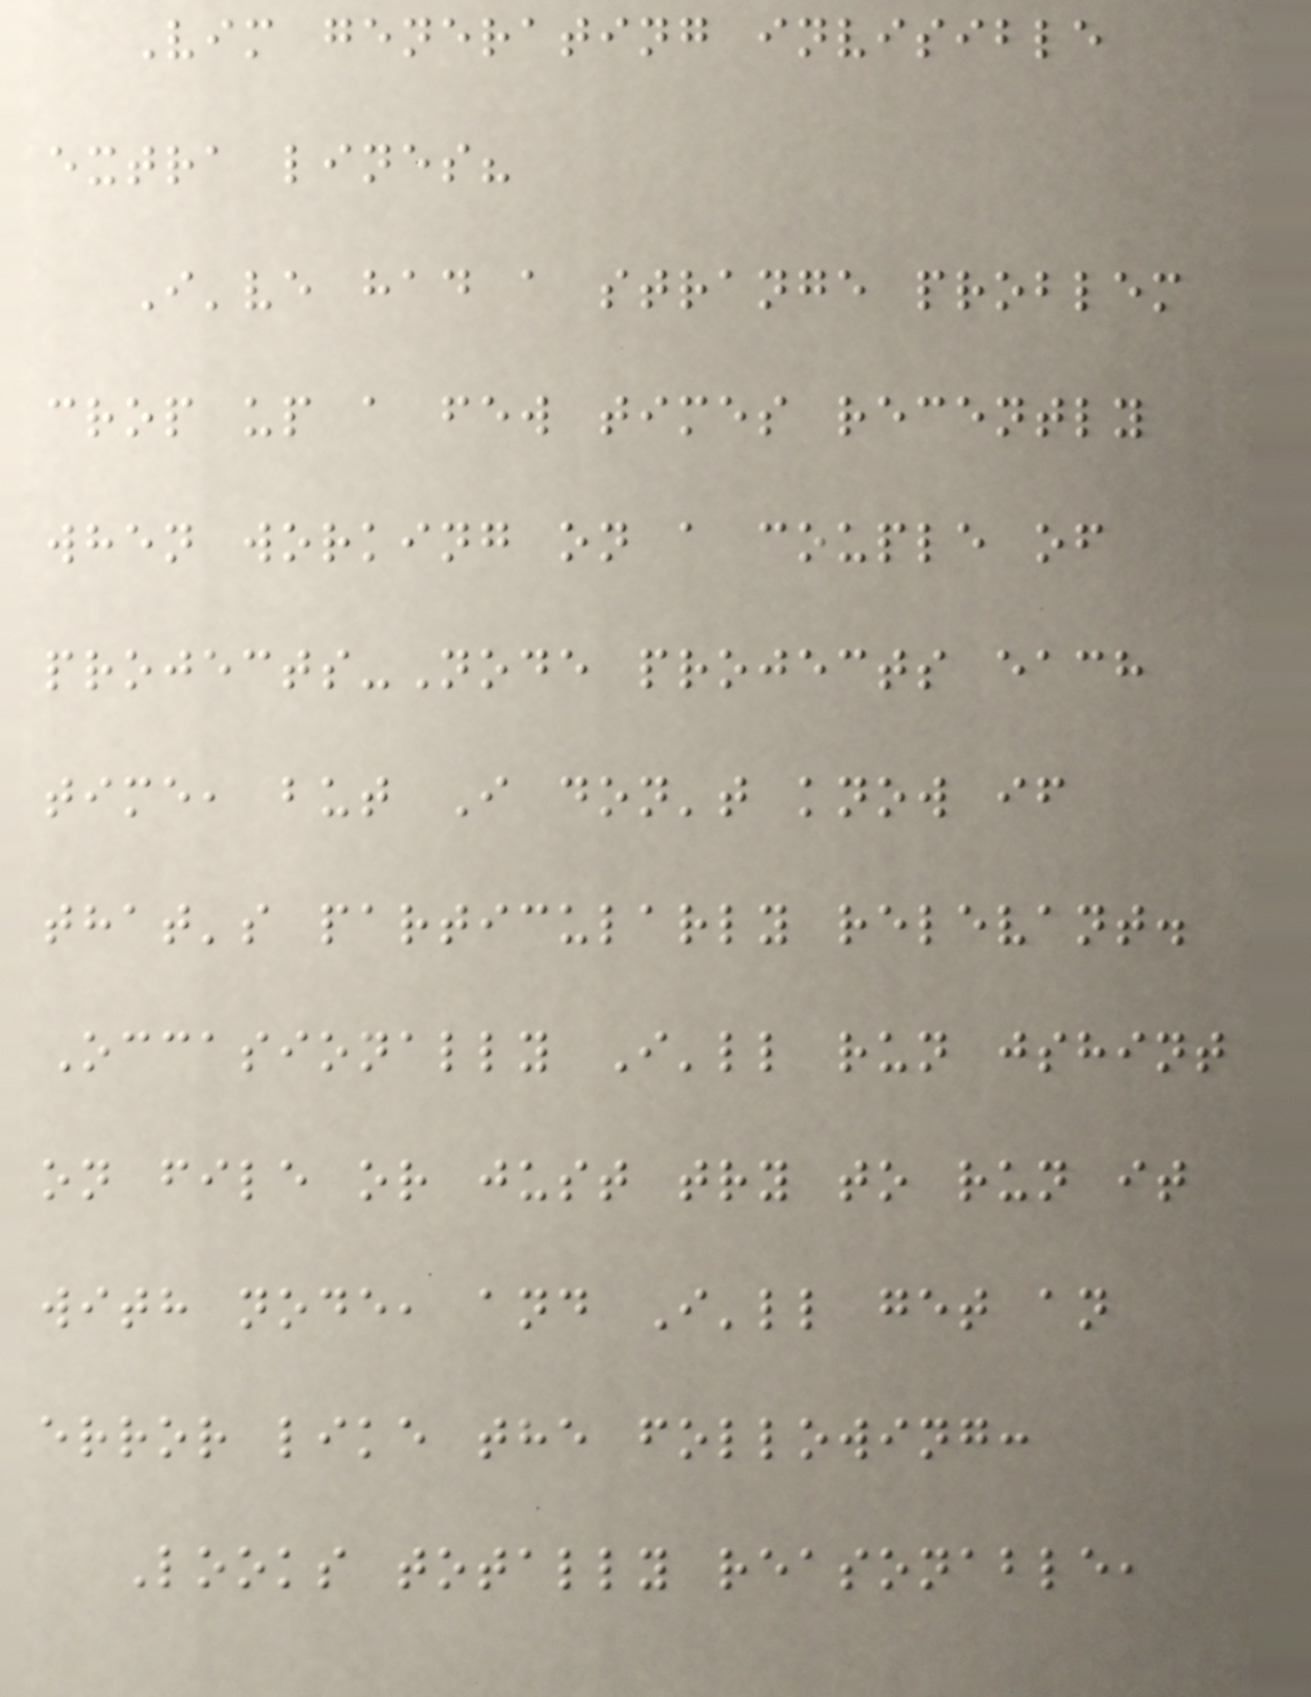Vim generating invisible
extra lines?
I've had a strange problem
crop up a few times recently
when working on a couple of
projects-Node projects each
time, but I don't know if
that's particularly relevant.
Occasionally I'll run jshint
on file or just try to run it
with node, and I'll get an
error like the following:
Looks totally reasonable,
